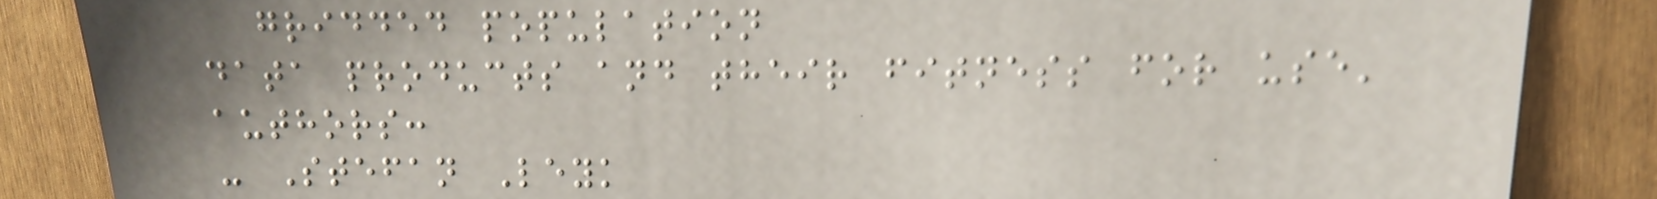gridded population
data products and their fitness for use'
authors:
- Stefan Leyk
